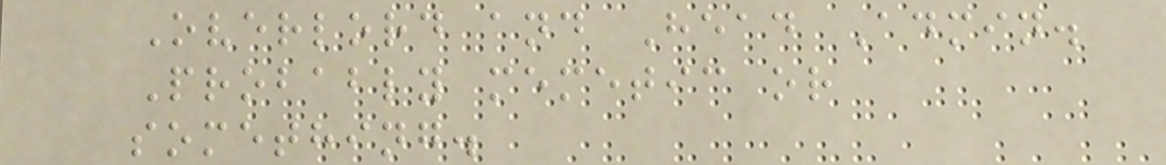Overlord and Head Admin.
Probably memetic or
something.
